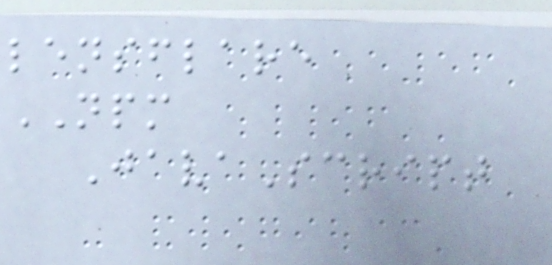lensflare
NPM
JavaScript
